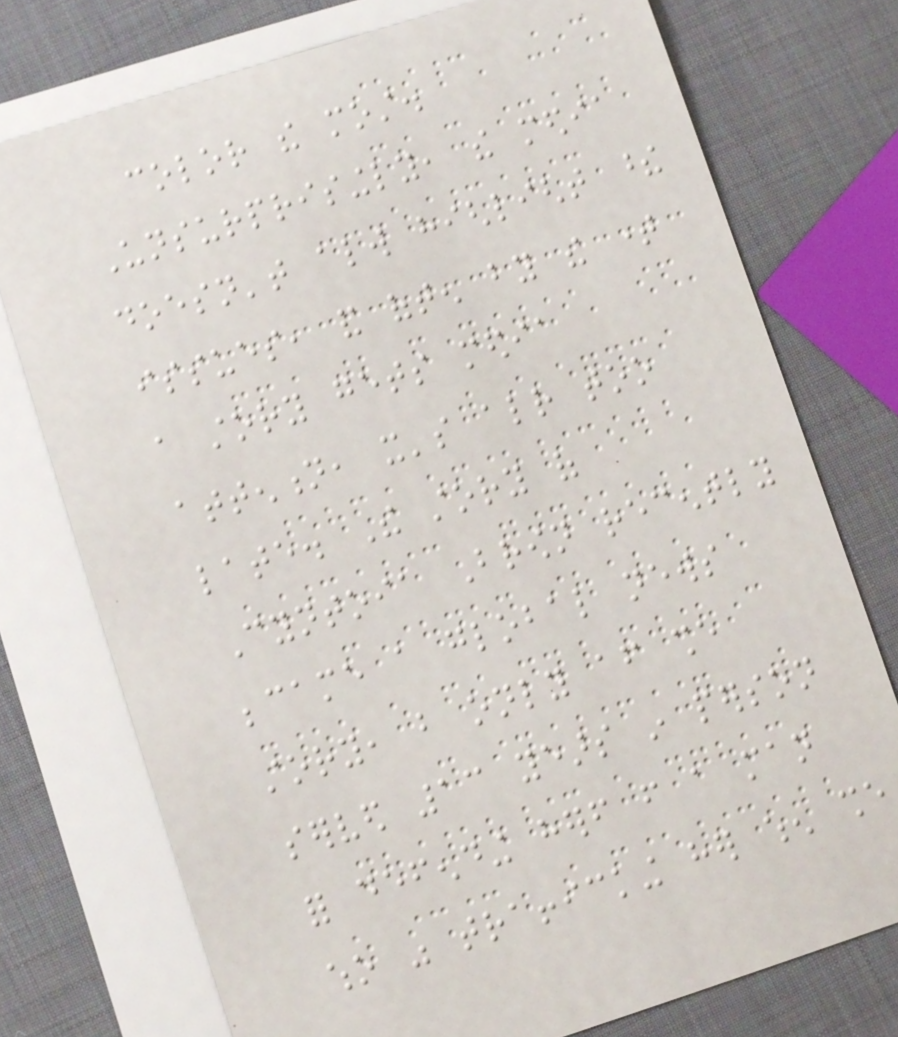color the most.
Unsurprisingly, the media
doesn't always highlight these
issues, and often by the time
a story gets media
attention, it's already too
late. The story of
Cyntoia Brown recently
became a global news
story, but only after she
served 13 years in person
for defending herself from a man
who was trafficking her when she
